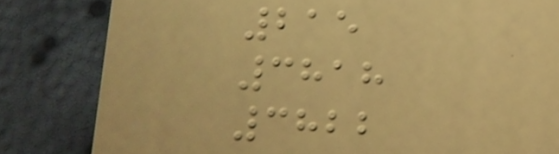215
3818
3822
